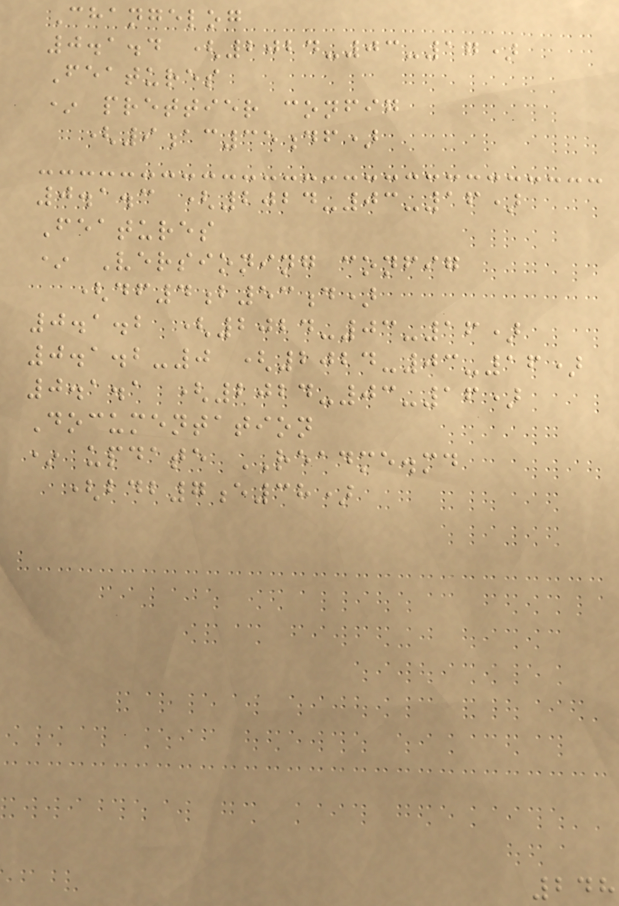Changelog
0.1.4 (2024-03-17)
Features
* prettier config
(9ac35df)
0.1.3 (2024-03-16)
Features
* Versioning config
(df4b53d)
0.1.2 (2024-03-16)
0.1.2-0 (2024-03-16)
0.1.1 (2024-03-16)
Documentation
* update README.md
(bdb7e38)
248
